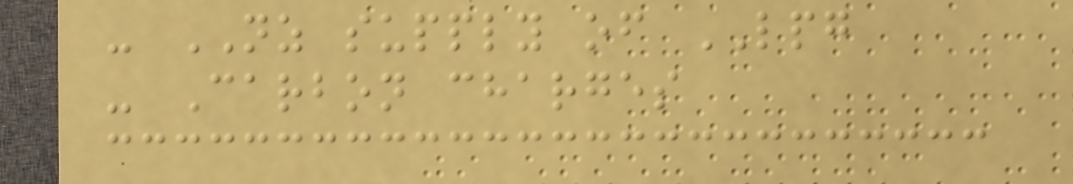- NZ supply of LPG
- Carbon charges
